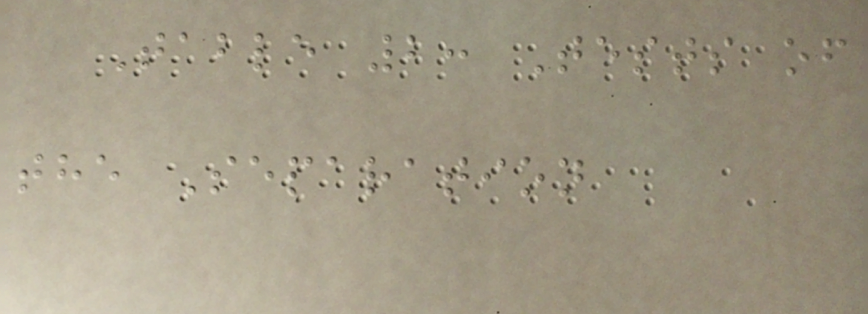Table 2: Tests of
the Separation
